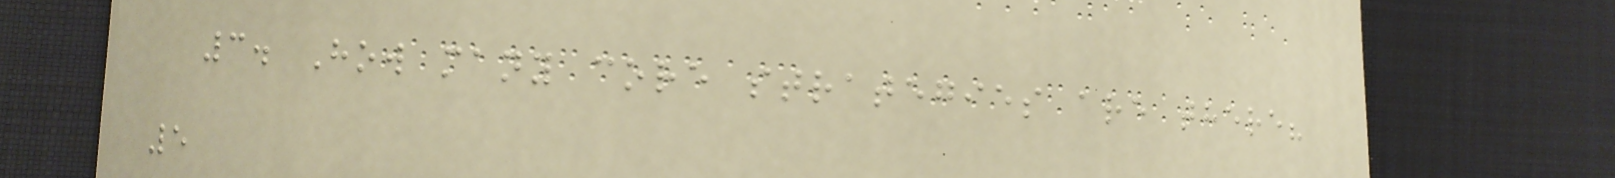3. How many core strategies are there?
5
